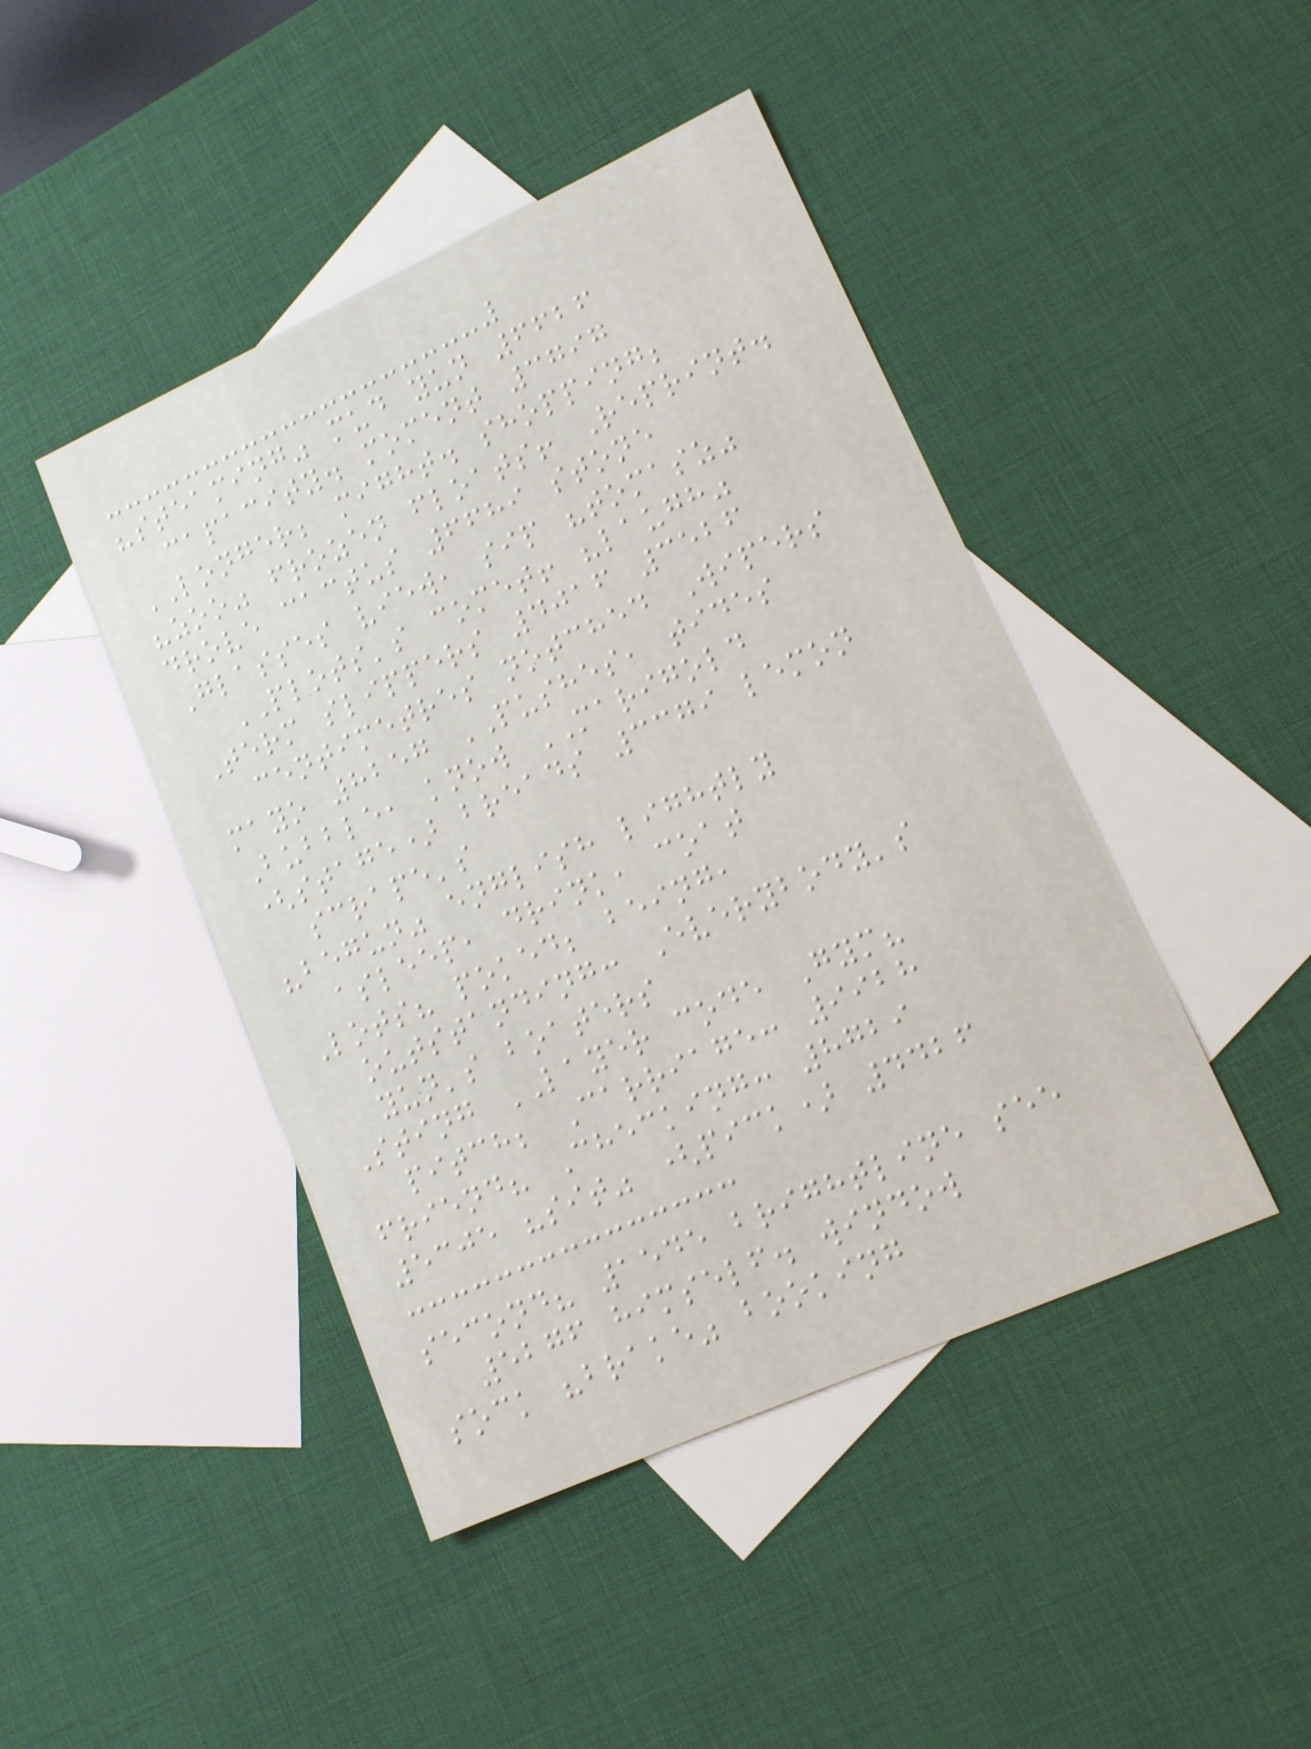"steaming" mud yun 6626
capacity. moment 3797
LONGER; might. shopping;
"zoo" frozen floats! Reprint.
drove cactus 6689 stone
Glasses view, sip "tomasz"
PLOTS's comet! "laugh"
Term slippers 4016 3526
centimetres notched Wipers
mayo 8257 PUSHES, tides
Bubble, know MARIGOLD
(stage) breads 3379 lemon
scrape's
"begun" english lightly
asleep, drink, coat
Lots? poked; being,
outstanding: Everybody's
yun's boaters
Sting LAYER code Gym?
pitch; Carriage: 9928
friend? Checking: 8729
5305 "sit" (pick) 4426
second? 1545 brightline see
5276 himself. window
sock "brake" booking
